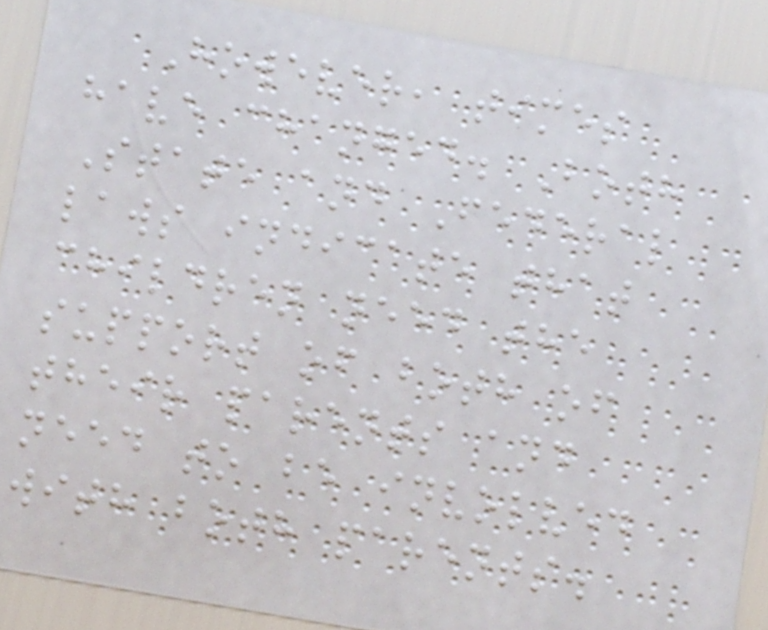However, times
have changed. Both
State and Federal
laws indicate that
children need the
support of both of
their parents and
need to be involved
with both parents.
